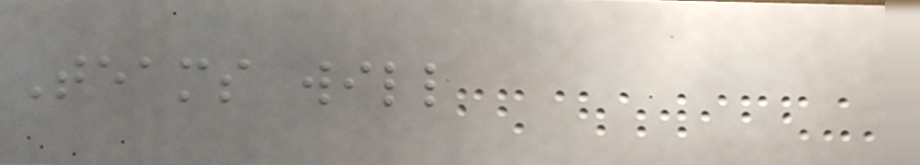Teams will
